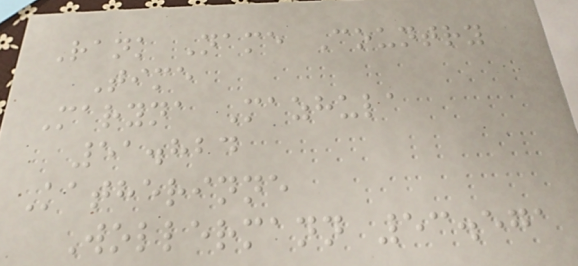Rank Name Country
Time
Maryna Mazhula
51.824
Katherinne
Wollermann 53.571
